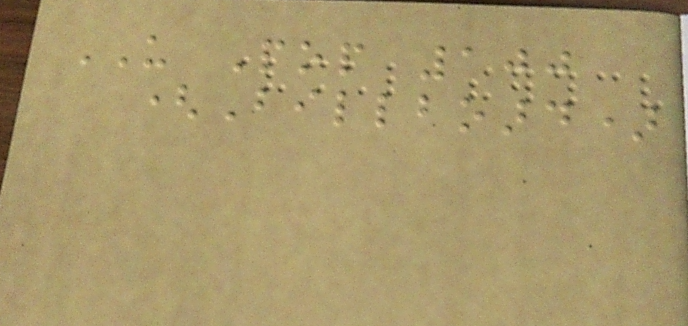US Pop 100
(Billboard)
